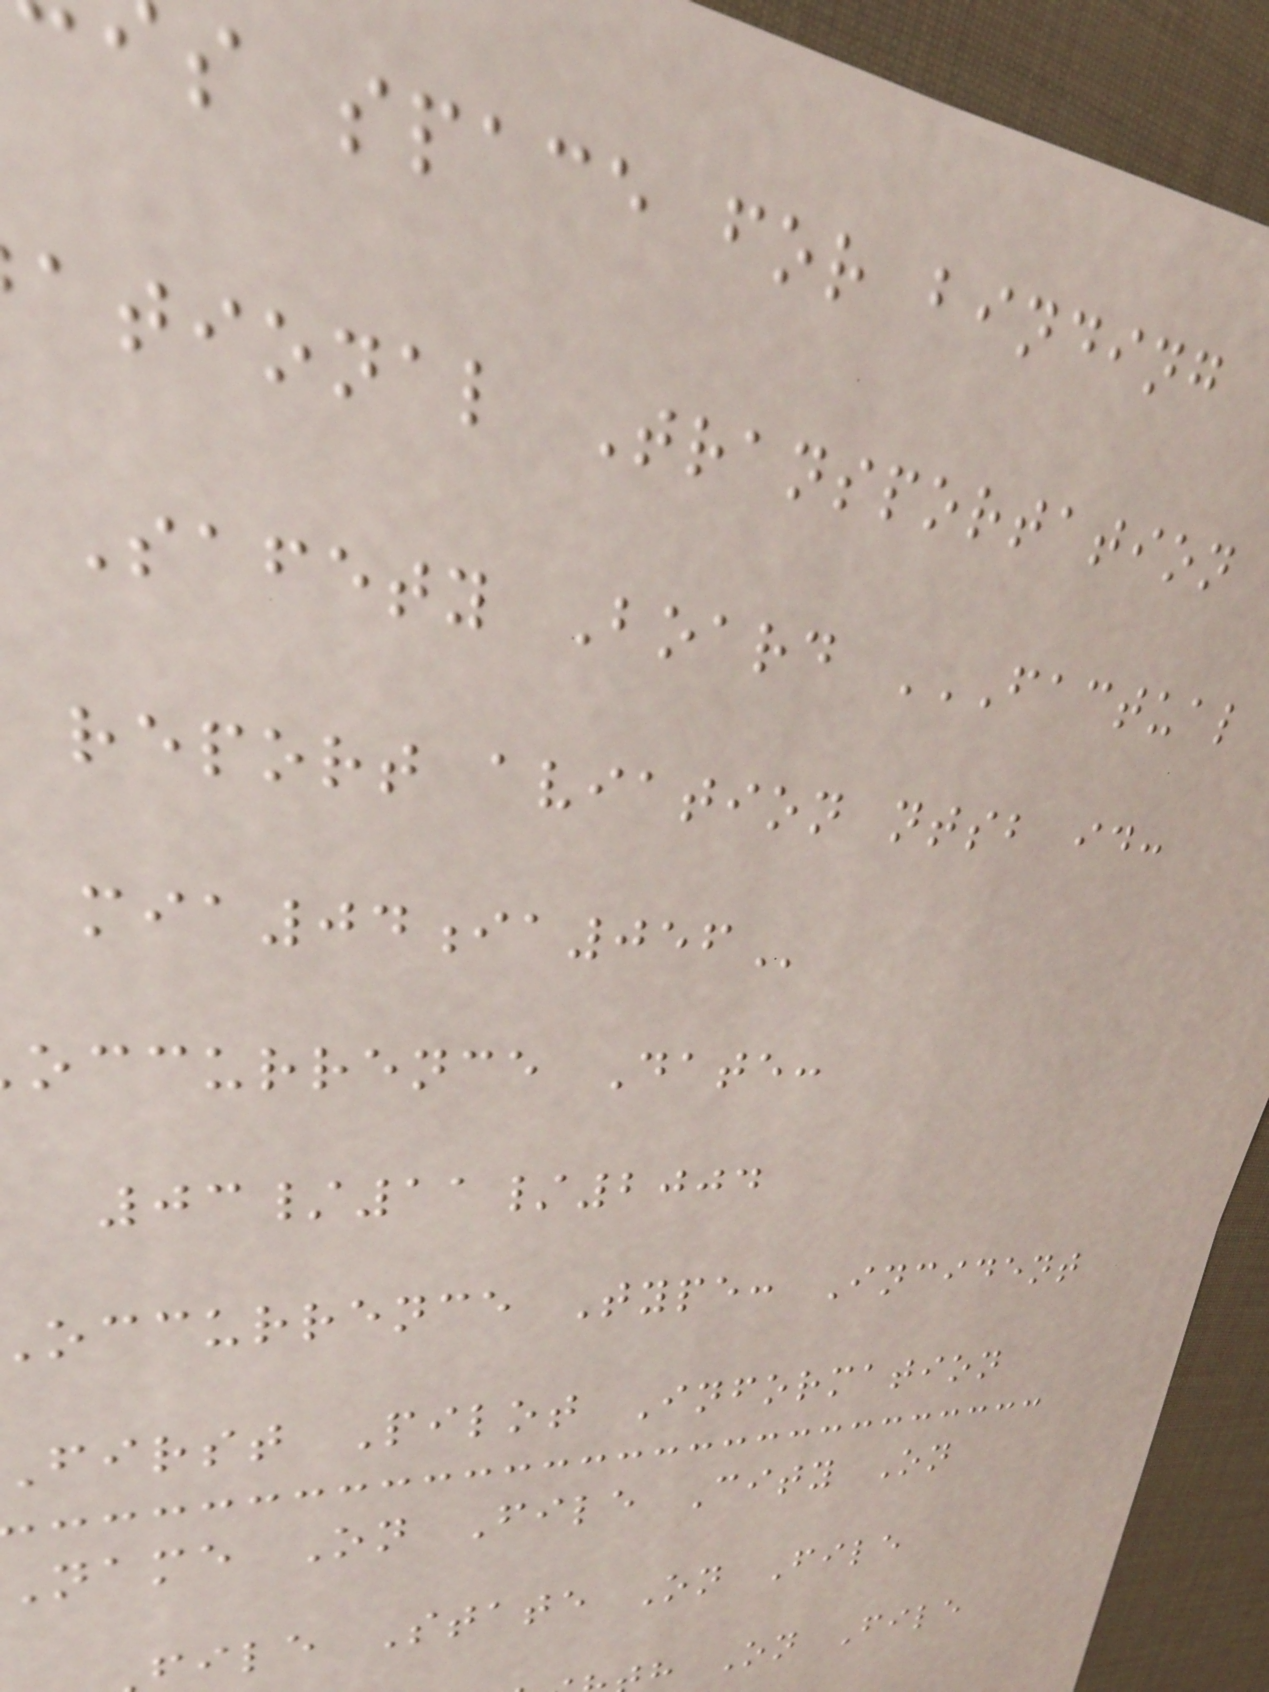s space for binding
ational Transportation
Safety Board FACTUAL
report aviation ntsb id:
occurrence Date:
03/11/2004
occurrence Type: Incident
first Pilot Information
name On File City On
ile State On File
h On File
